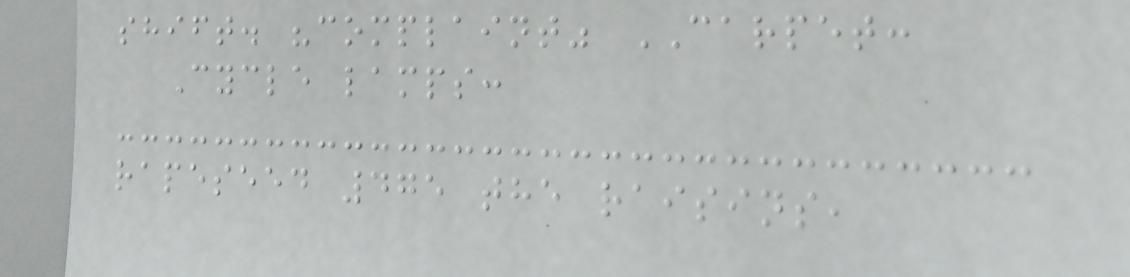shift. "complaint" CARPET:
Cycle lamps:
rapeseed 475 the raisins,
